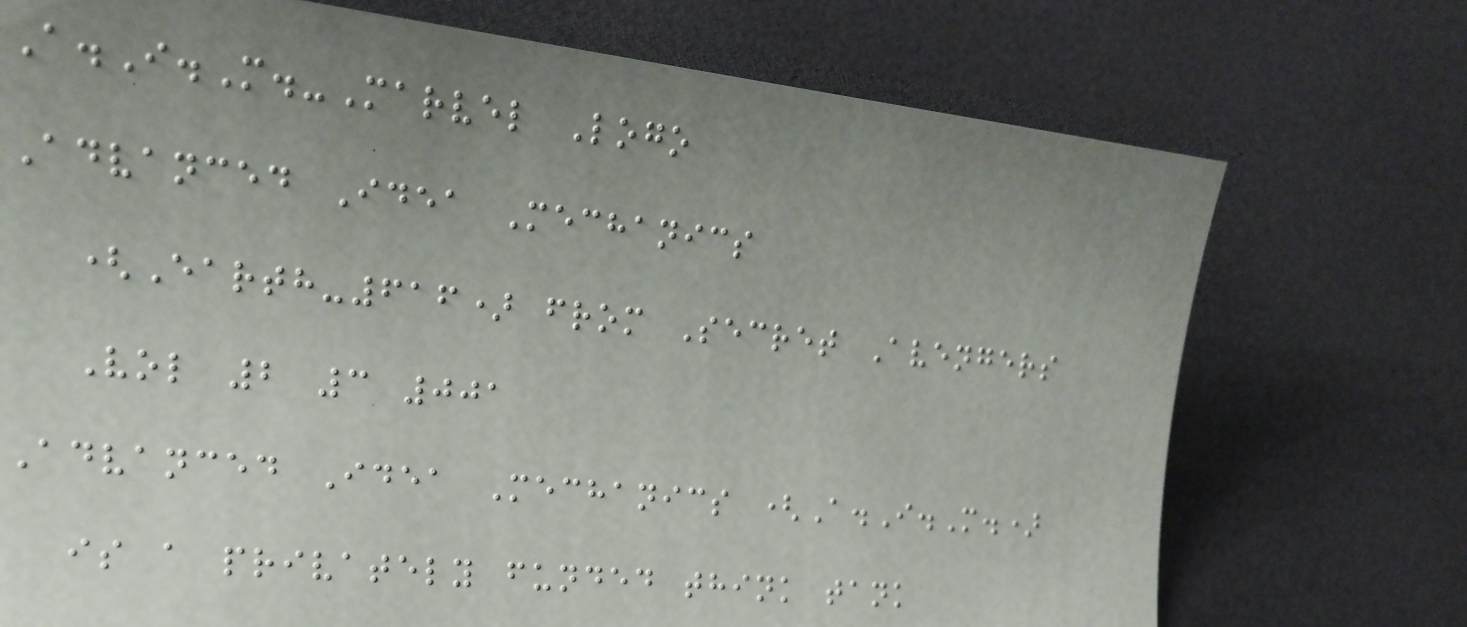A.I.M.-Marvel Logo
Advanced Idea Mechanics
(Earth-616) from Secret Avengers
Vol 2 3 001
Advanced Idea Mechanics (A.I.M.)
is a privately funded think tank
